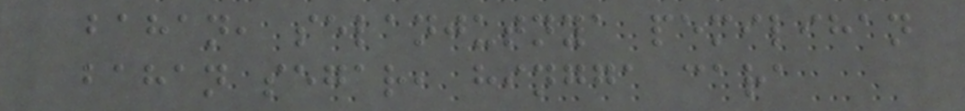bahan, selanjutnya pemilihan
bahan segar, hingga cara
